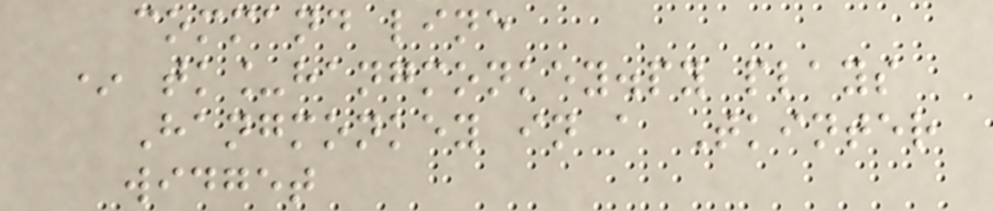command line
* tk_hangmonkey.py plays
Hangmonkey in a Tkinter
widget
